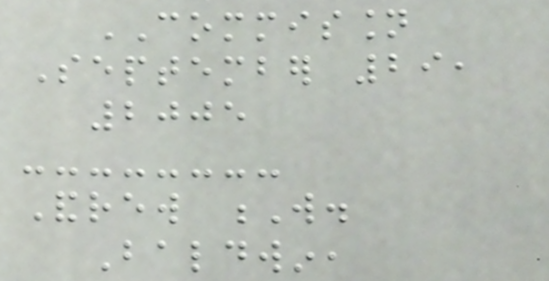COMMISSION
September 29,
2005
Andrew W.
Baldwin,
